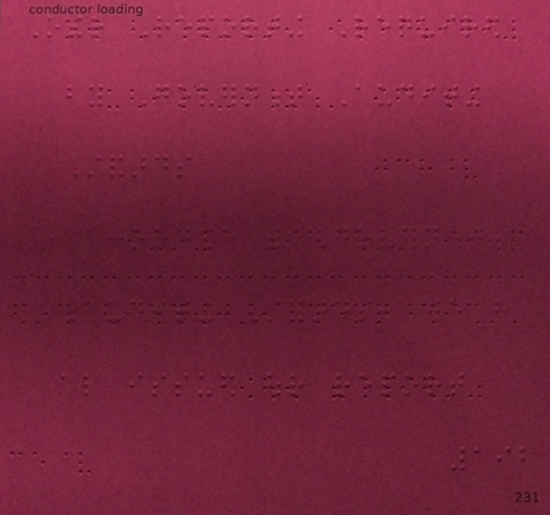Other Reporting Required
by Government Auditing
Standards
In accordance with Government
Auditing Standards, we have
also issued our report
192
